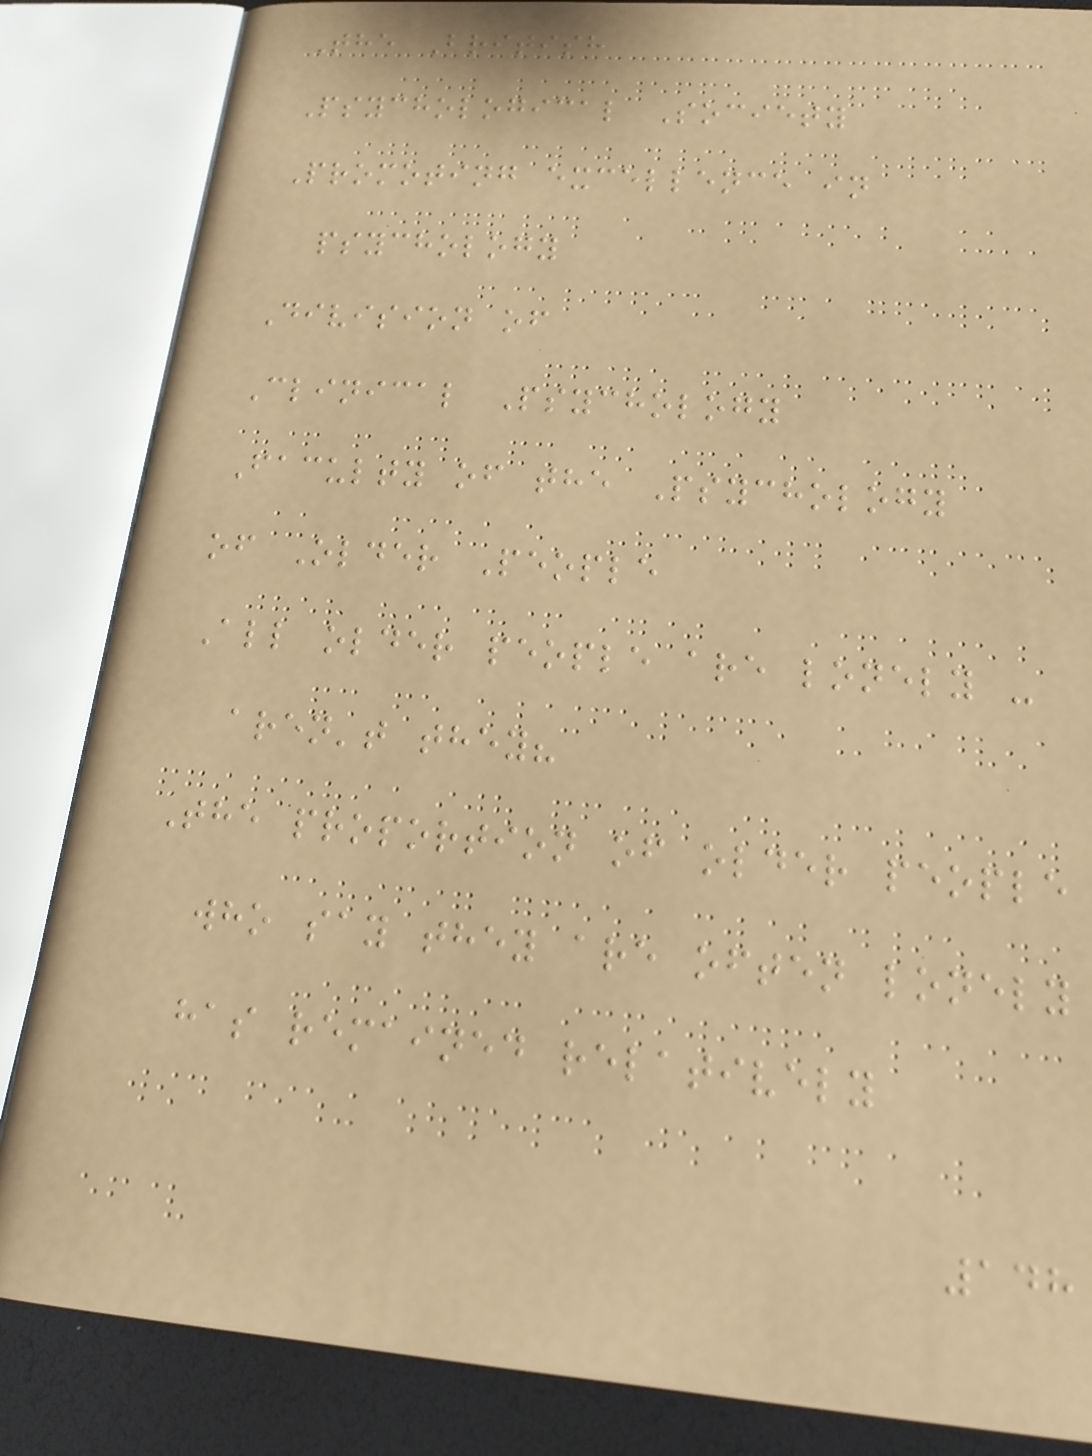The British
Psychological Society
Promoting excellence in
psychology
Division of
Clinical Psychology
Faculty of the Psychology
of Older People
All older people are lonely -
aren't they?
The proportion of older people
who say they are often lonely
has remained relatively
148
